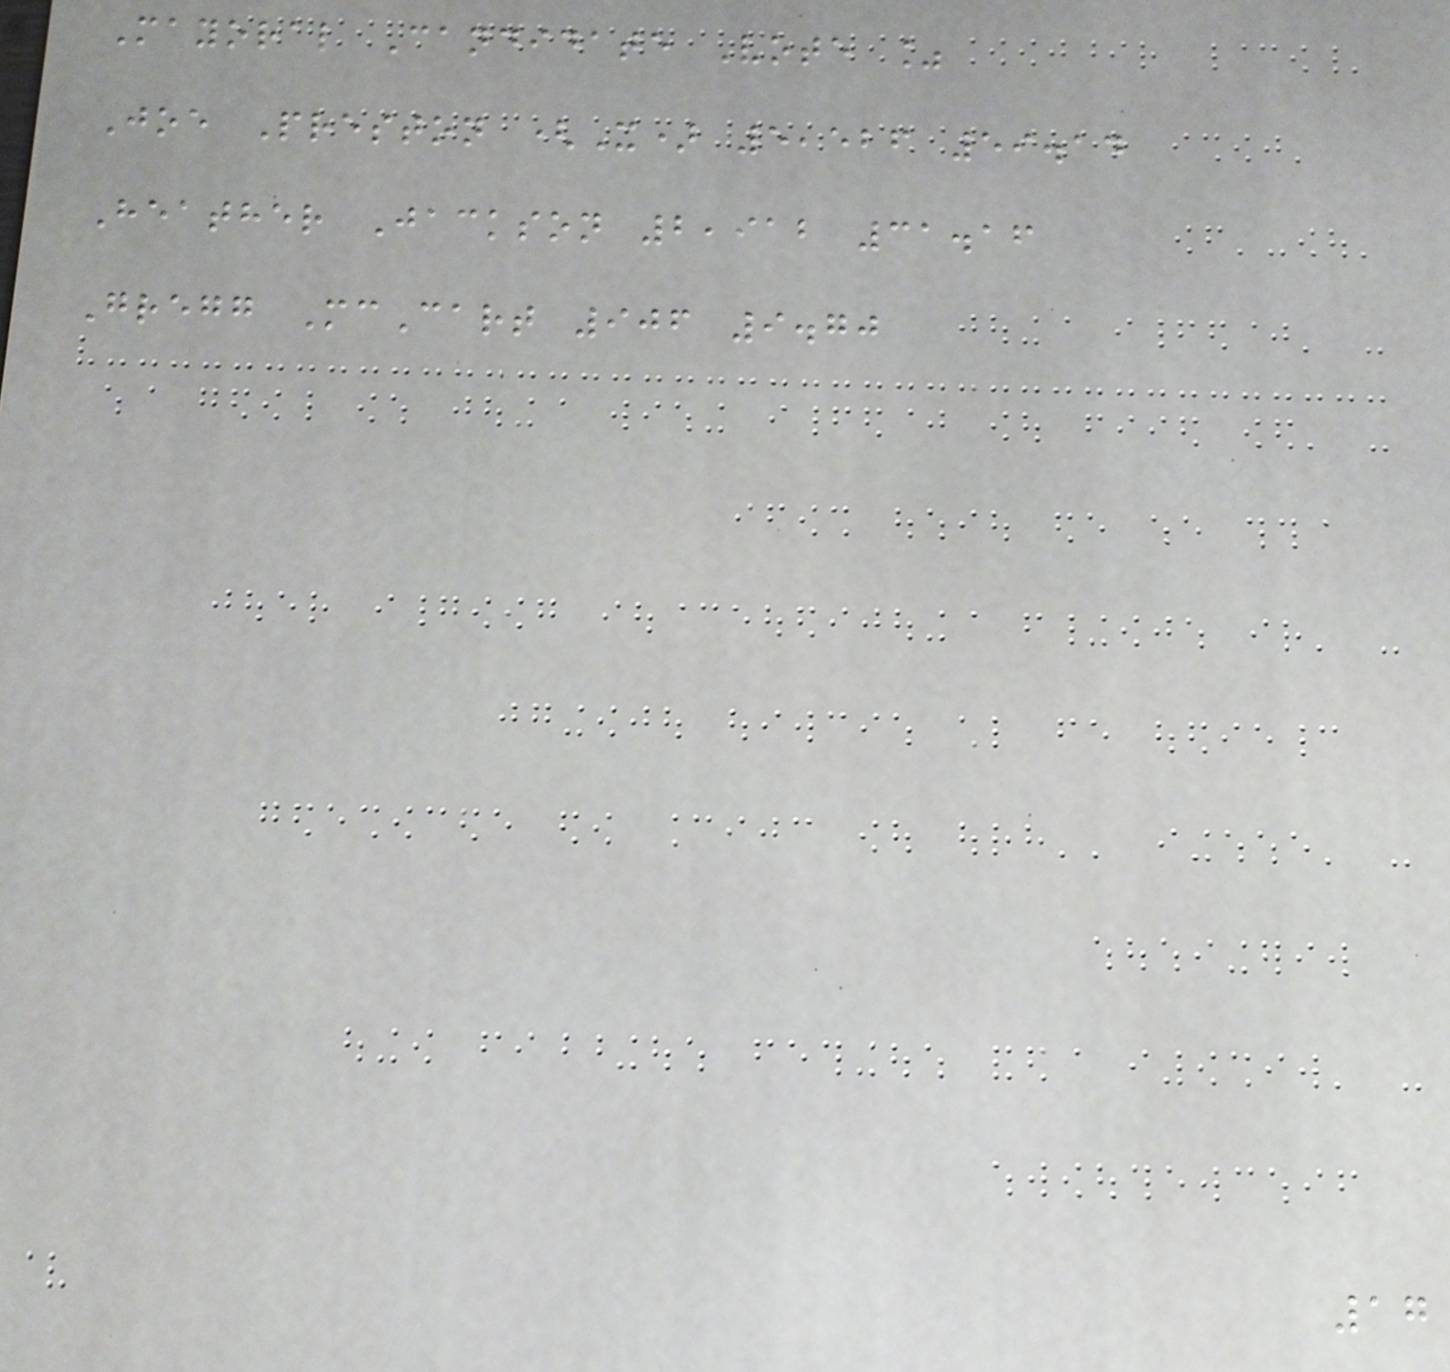Mayoral Candidate Vote %
Joe Preston (X) 5,526 59.14
Heather Jackson 2,912 31.16
Gregg McCart 906 9.70
17
